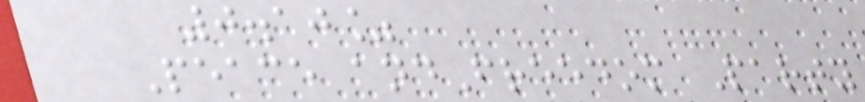0.10%
Peace andFreedom Party
